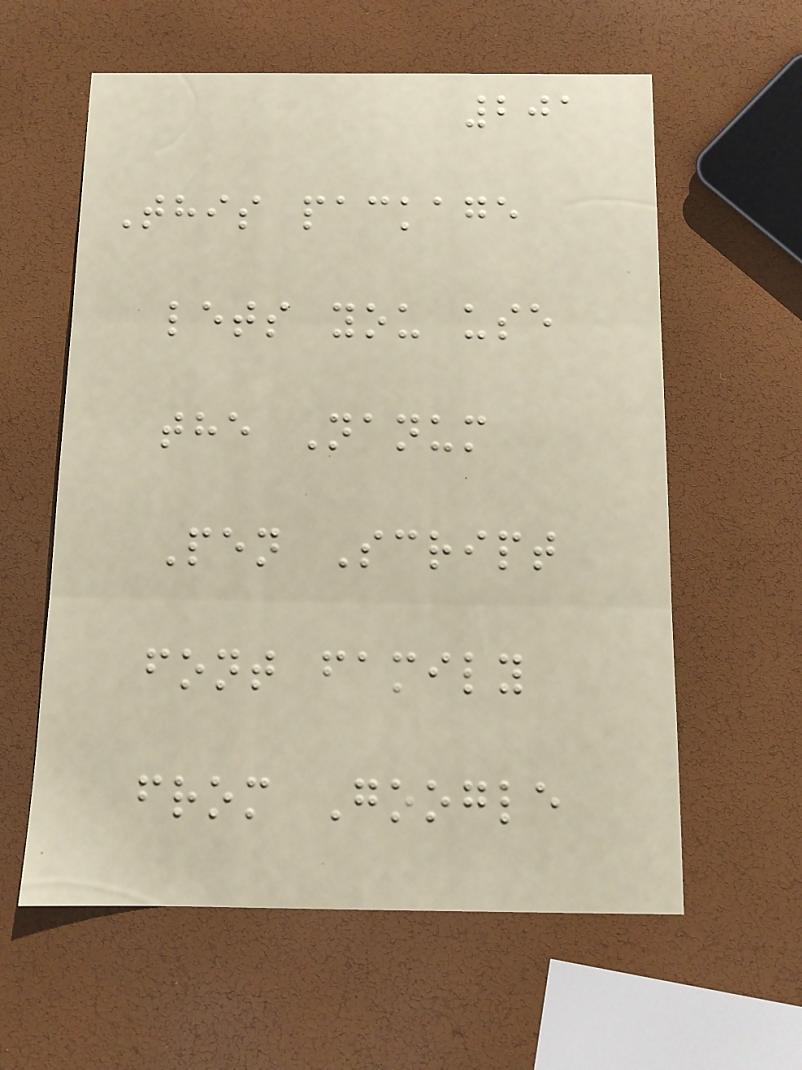201
This package
lets you use
the Nanum
Pen Script
font family
from Google
